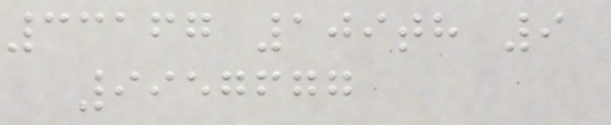33167 109th 9
9957677
